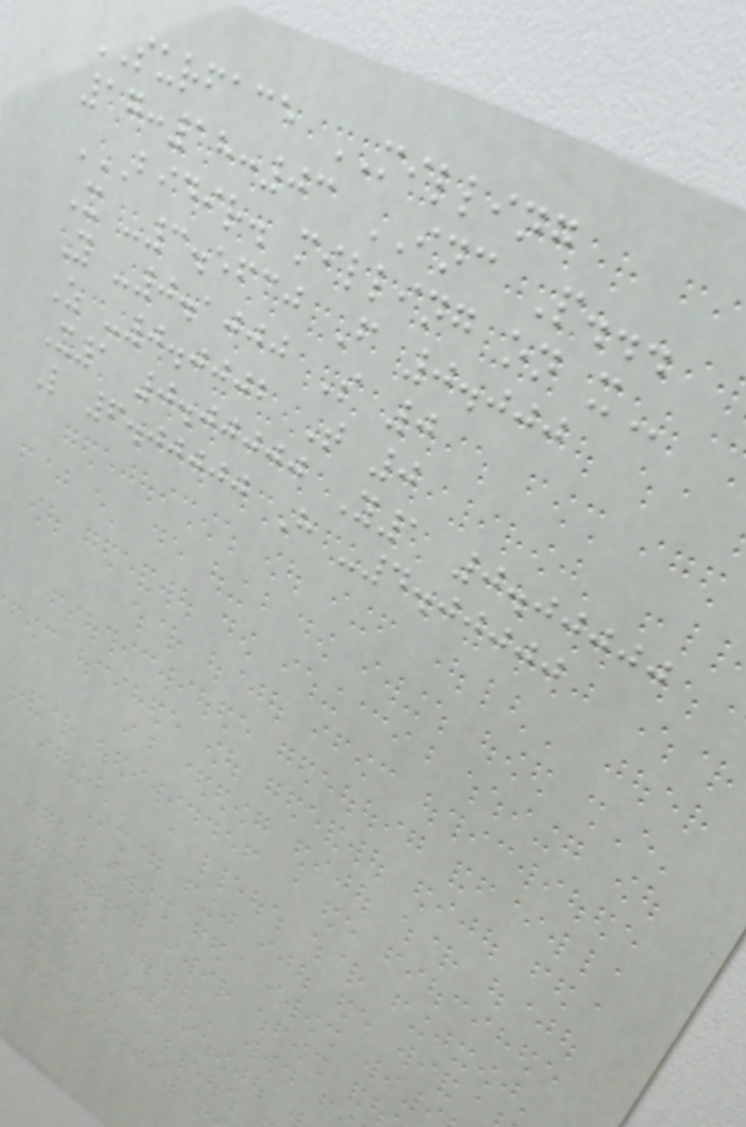SURFACE MILLING
17:18:03 INC P...
BIDIR. MILLING ON X
X -3.5630 F 0.000
Y -0.1000 S 0
Z -0.0002 T 0
X1 0.00000 Y1 0.00000
L 6.00000 H -4.00000
